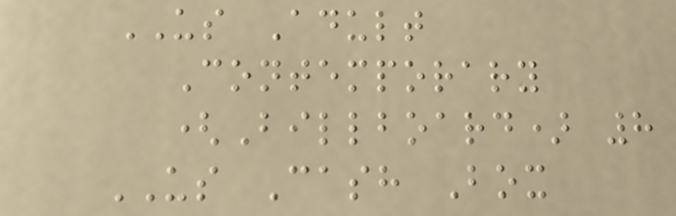US Adult
Contemporary
(Billboard) 8
US Cash Box
